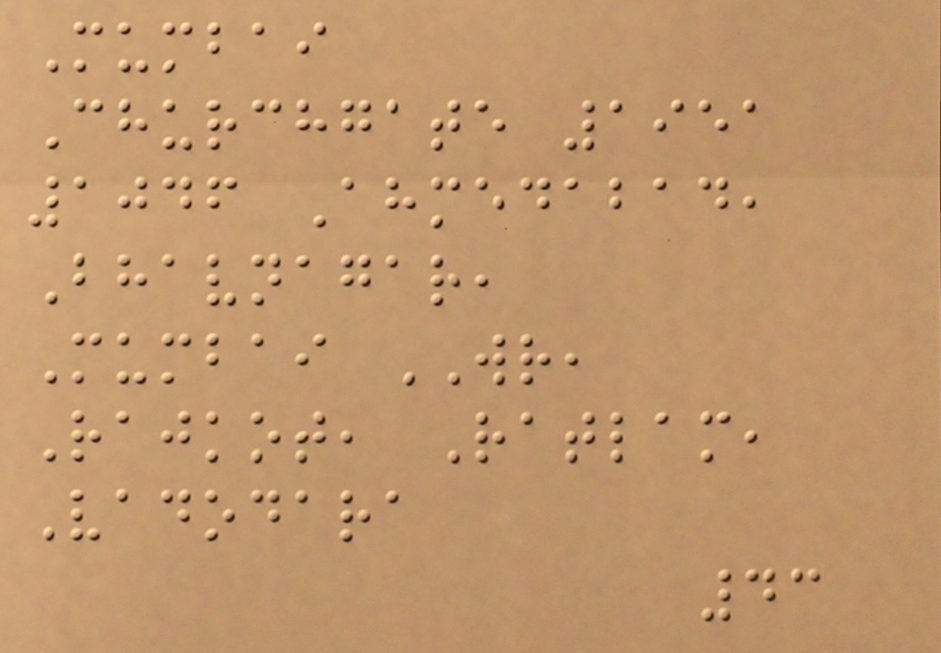Mumbai
Churchgate 1951
1046 Ahmedabad,
Bhavnagar,
Mumbai WR,
Rajkot, Ratlam,
Vadodara
43
